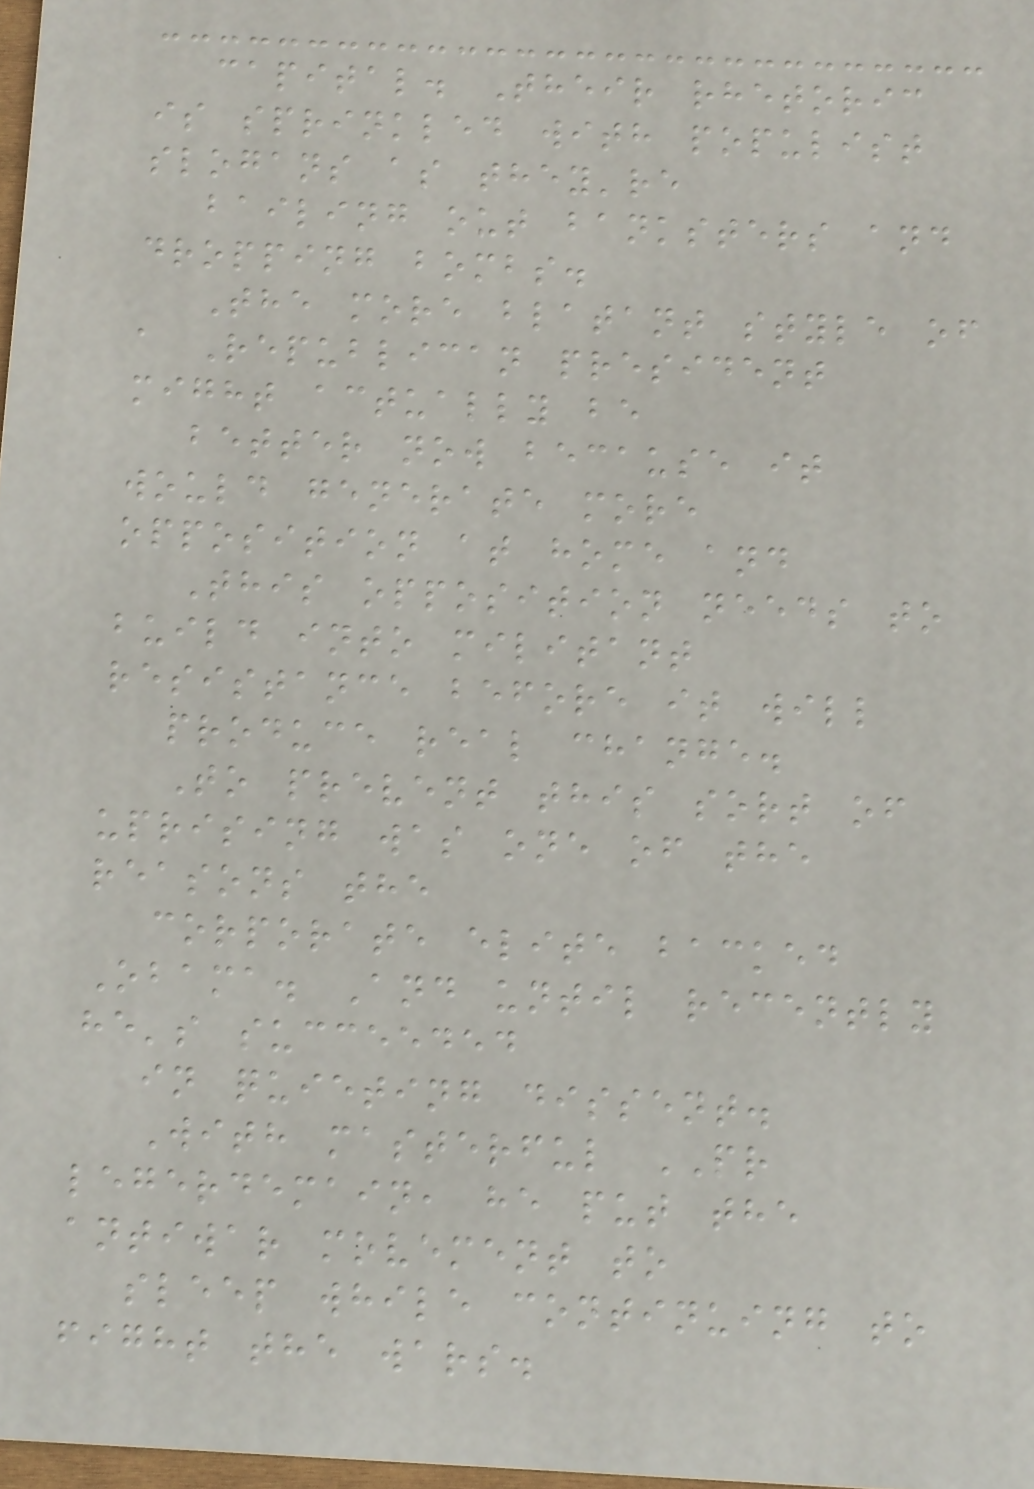capital. Their rhetoric
is sprinkled with populist
slogans as they're
bailing out banksters and
dropping bombs.
The more blatant style of
a Republican president
might actually be
better now because it
would generate more
opposition at home and
This opposition needs to
build into militant
resistance before it will
produce real change.
To prevent this sort of
uprising was one of the
reasons the
corporate elite backed
Obama. And until recently
he's succeeded
in quieting dissent.
With masterful PR
legerdemain, he put the
antiwar movement to
sleep while continuing to
fight the wars.
